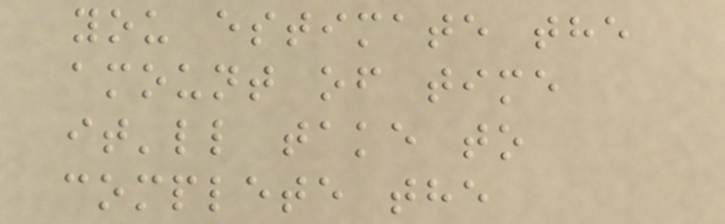you estimate the
amount of time
it'll take to
complete the
